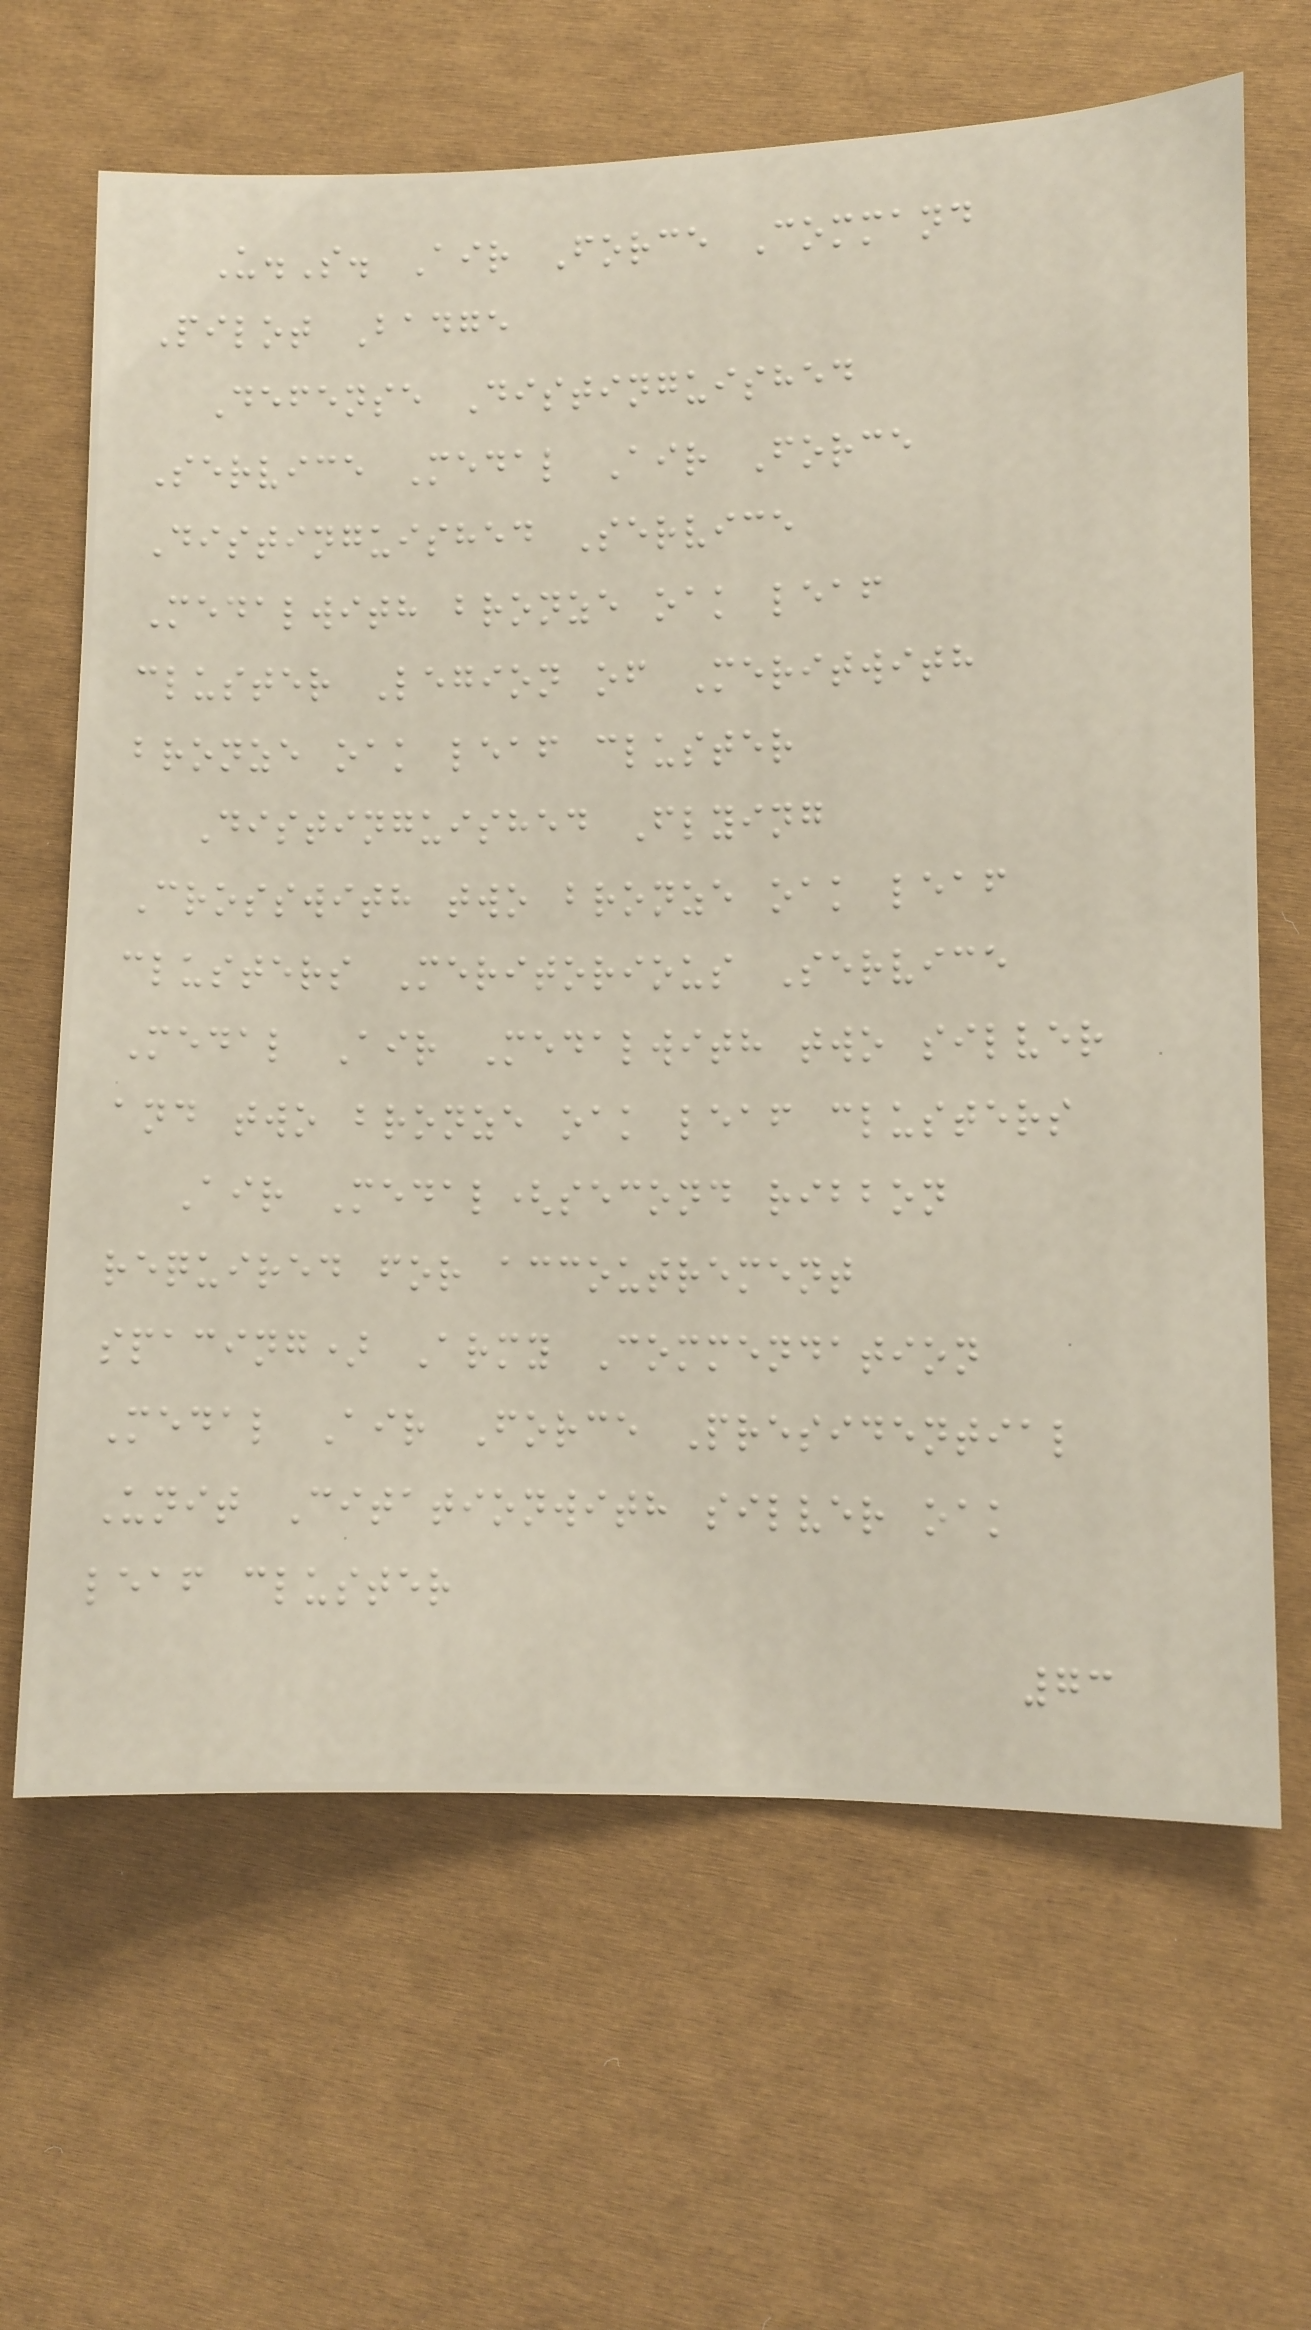U.S. Air Force Command
Pilot Badge
Defense Distinguished
Service Medal Air Force
Distinguished Service
Medalwith bronze oak leaf
cluster Legion of Meritwith
bronze oak leaf cluster
Distinguished Flying
Crosswith two bronze oak leaf
clusters Meritorious Service
Medal Air Medalwith two silver
and two bronze oak leaf clusters
Air Medal(second ribbon
required for accoutrement
spacing) Army Commendation
Medal Air Force Presidential
Unit Citationwith silver oak
leaf cluster
73
